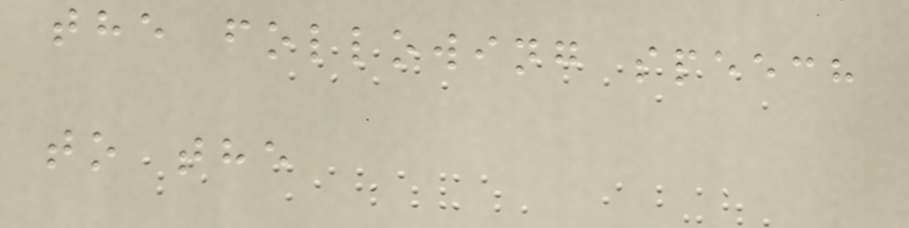the following speech
to the
